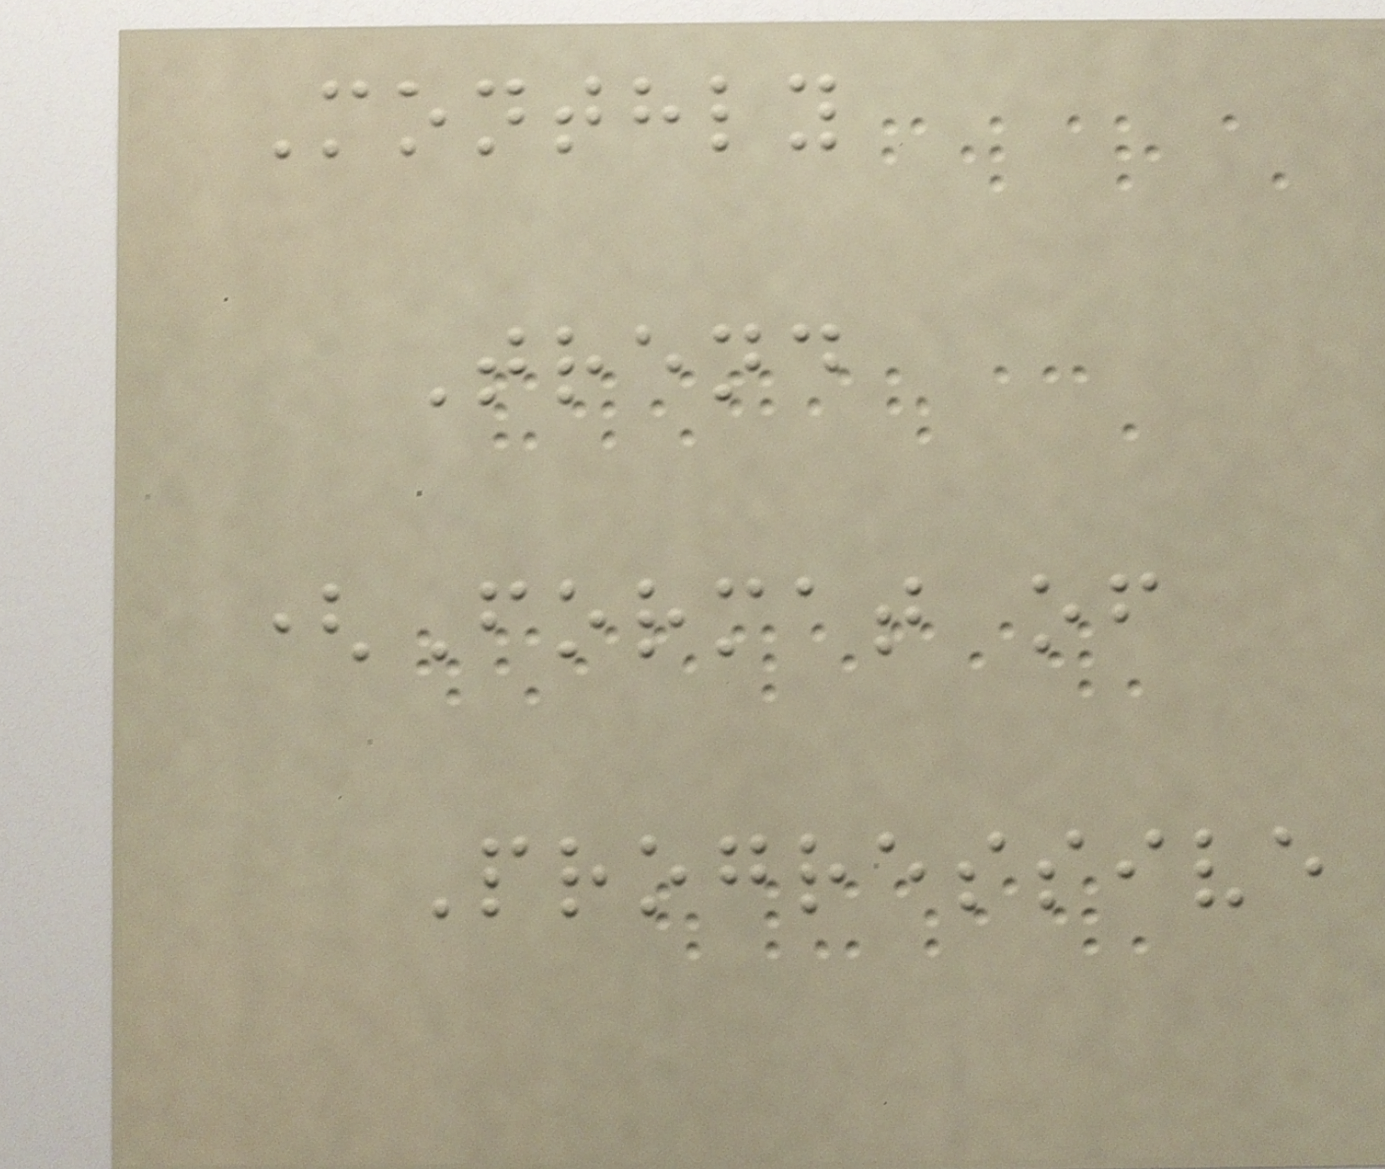Monthly
Trend
(Format of
Progressive
